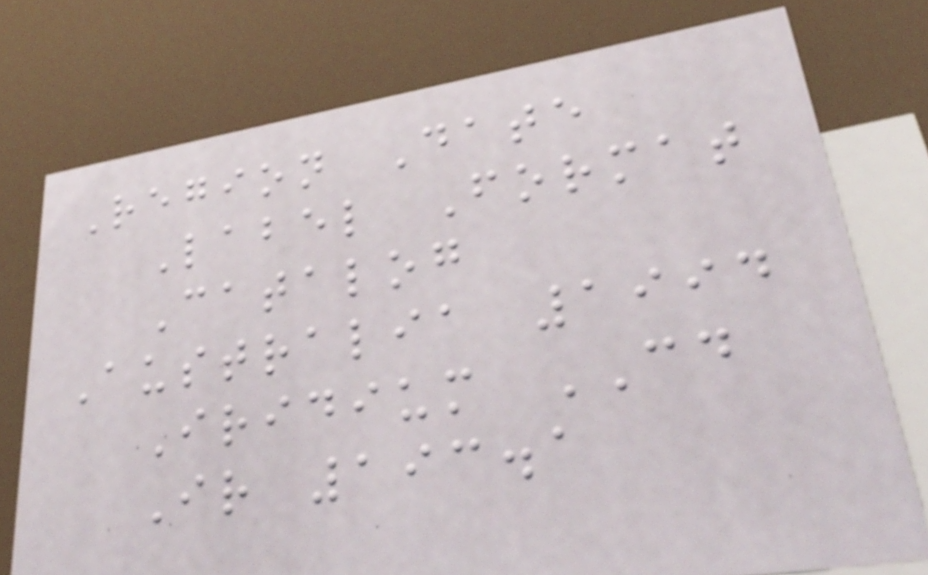Region Date
Label Format
Catalog
Australia 1994
Iridium CD
Ir 193.1
